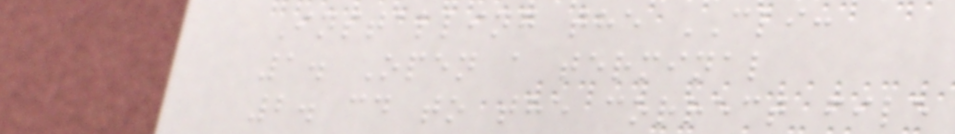Installing the CLI:
1. Open a terminal
2. cd to the correct file
